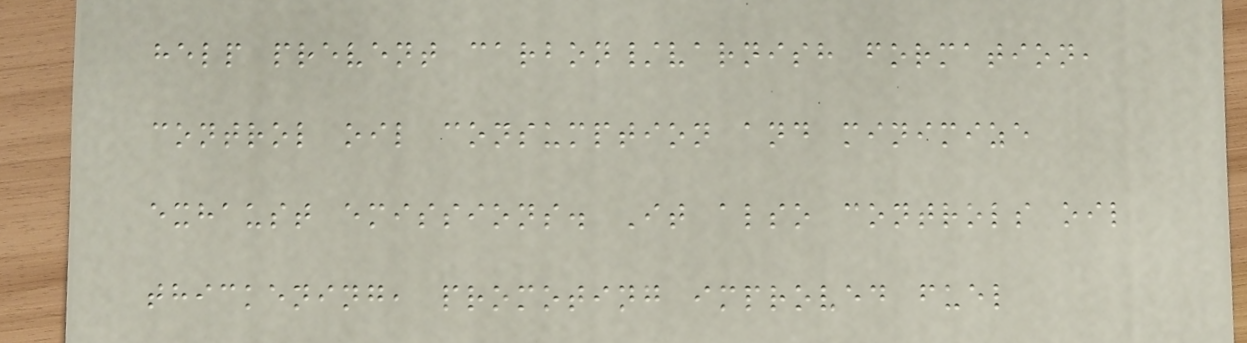help prevent carbon/varnish formation,
control oil consumption and minimize
exhaust emissions. It also controls oil
thickening, promoting improved fuel
